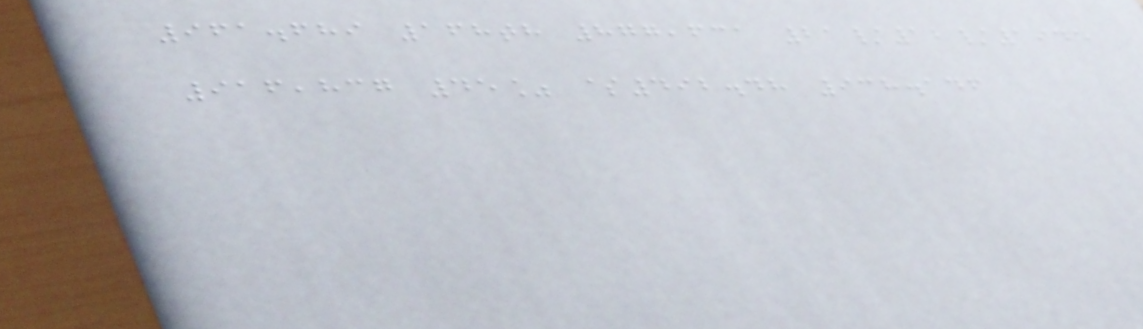961.689 168th 877,631 21/12/1945
916,837 45% $492.48 938.146
